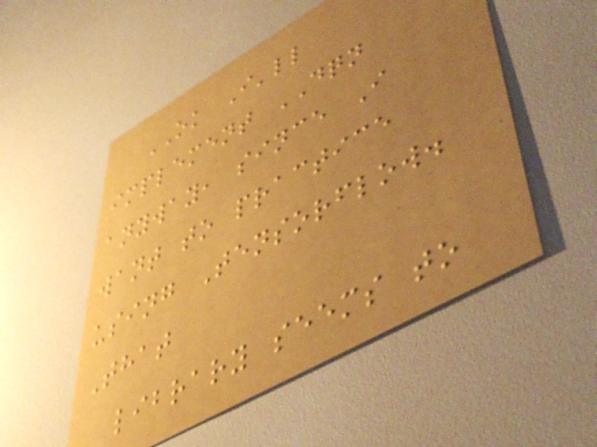OK I'll
implement DQN
anyway, since I
want to practice
using Tensorflow.
That
library seems to
